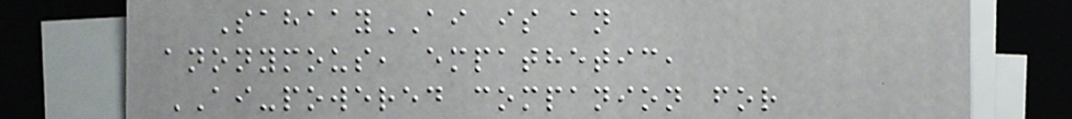SahaayAI is an
anonymous, empathetic,
AI-powered companion for
